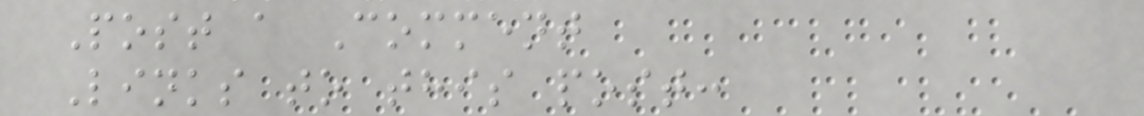Post a Comment
Links to this post:
